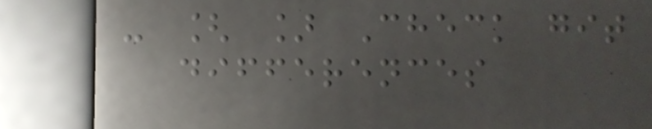- [ ] Check git
differences
